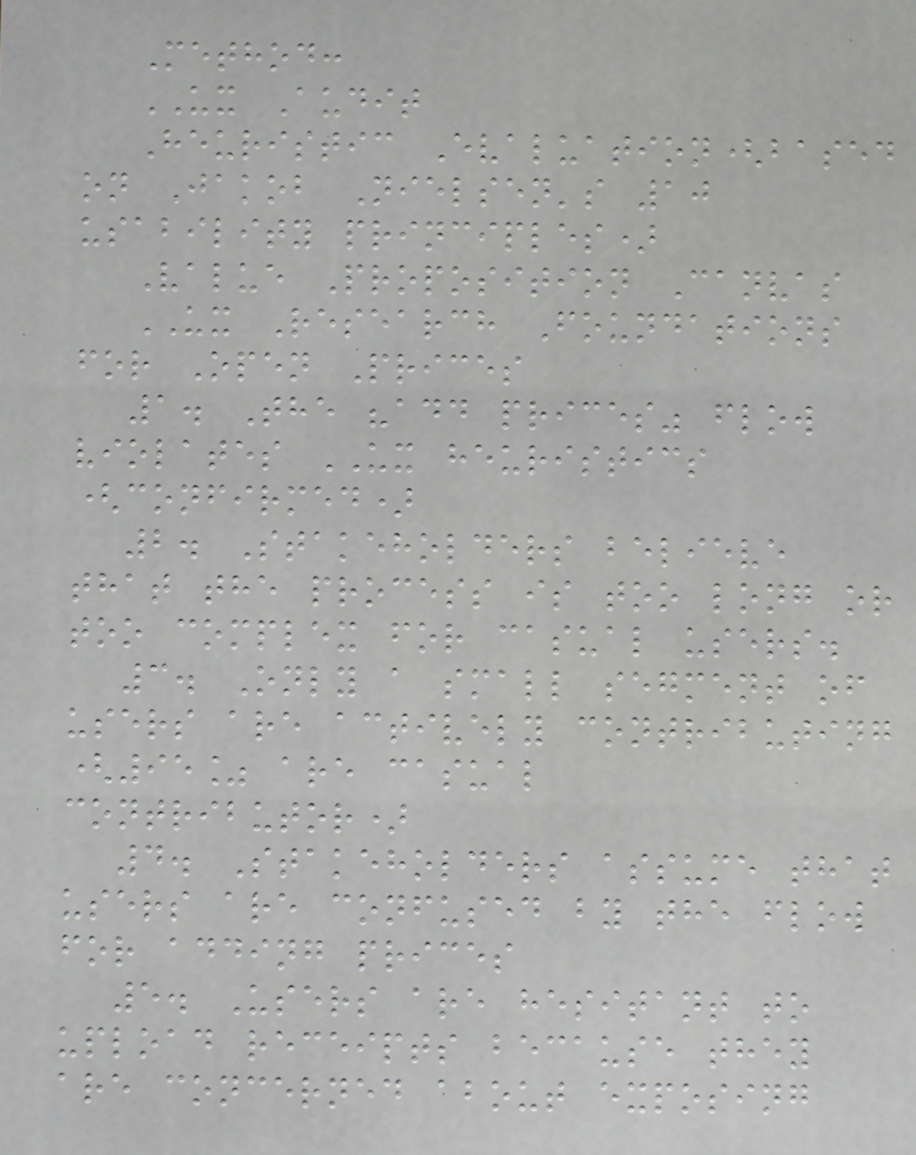Method:
UX Audit
Heuristic Evaluation(based
on Jakob Nielsen's 10
usability principles)
Value Proposition Canvas
UX Research Foundations
for Open Prices
1. The "add prices" flow
violates UX heuristics
(confirmed)
2. Stakeholders believe
that the process is too long or
too complex for casual users.
3. Only a small segment of
users are actively contributing
(95% are casual
contributor)
4. Stakeholders assume that
users are confused by the flow
for adding prices
5. Users are hesitant to
upload receipts because they
are concerned about exposing
